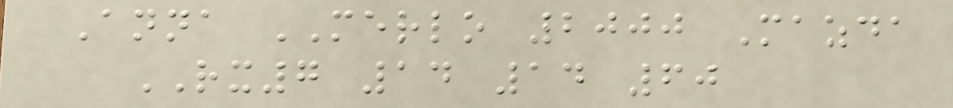Anna MERLO 2000 Mazda
RX7 14 14 60
